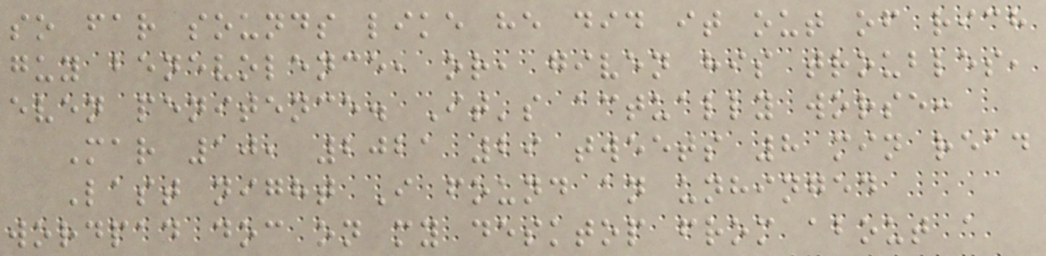so far sounds like he did it out of rich
guy benevolence, or, given his troubles,
even penitence. It's actually worse:
Mar 10, 2021 29 tweets 8 min read
Last night I found an unhinged
wordpad doc on my desktop from about a
